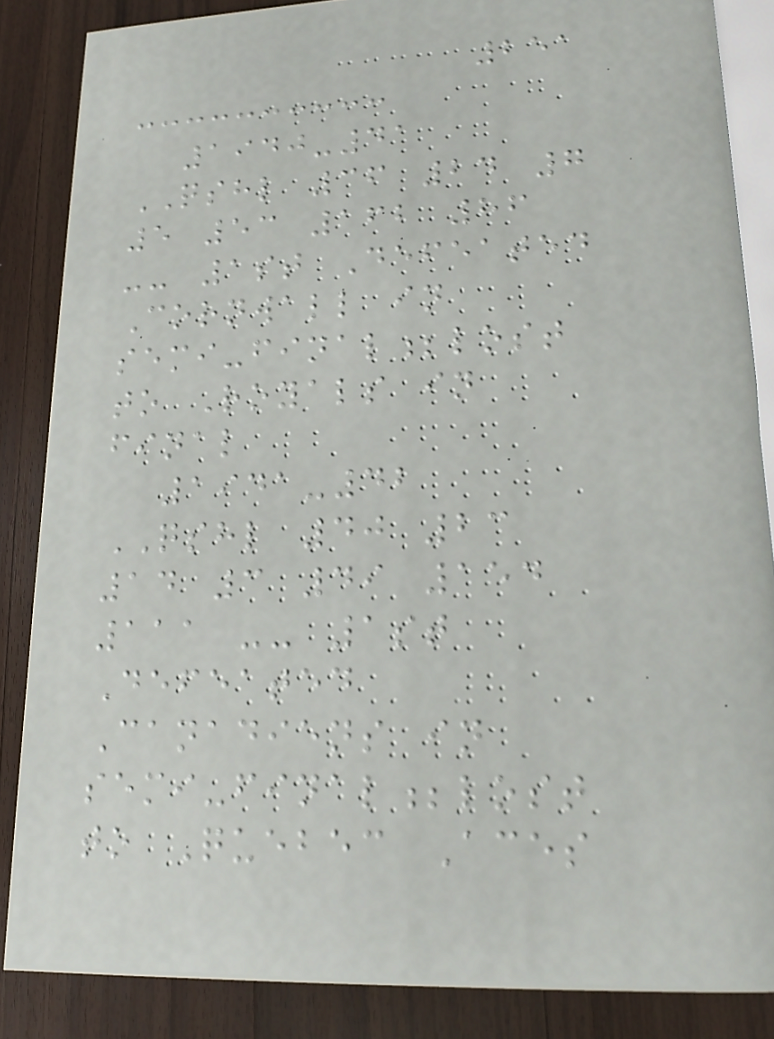251
1940-41
QSHL 36 24 7
5 53 162 86
-- 1st Defeated
Cornwall in
semi-final;lost
to Royals in
final
1941-42
QSHL 40 23
14 3 49 154
111 -- 1st
Defeated
Canadiens in
semi-final;lost
to Quebec Aces
